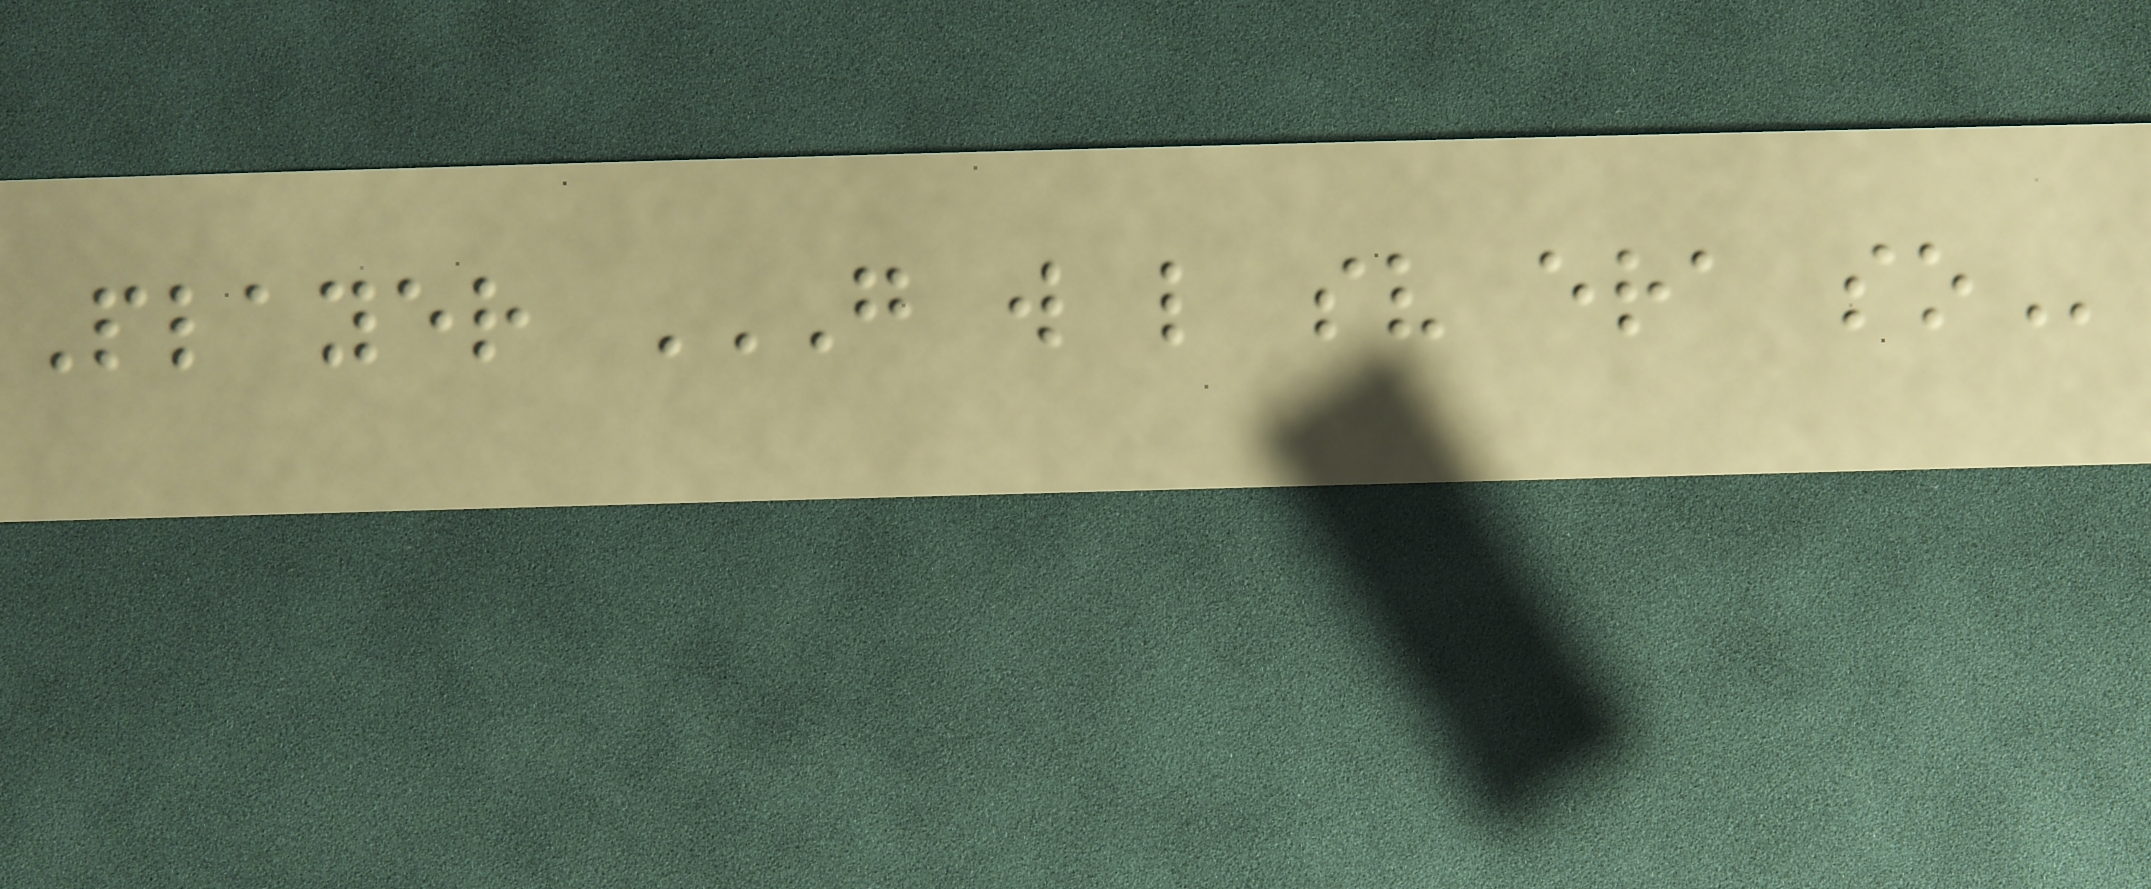Player G W L SV ERA SO
